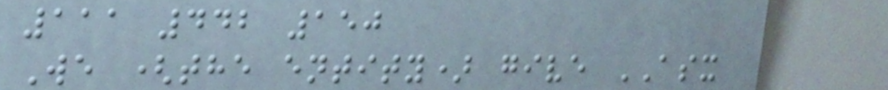111 442 150
We (the entity) give ASX
